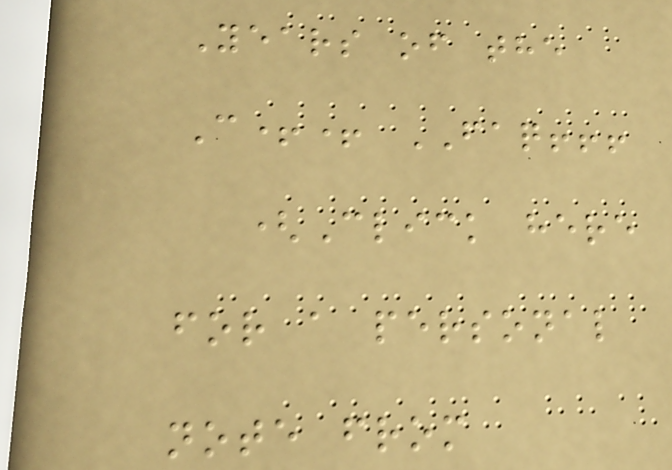Years of the
C++ FAQ!!!
(Click here
for a personal
note from
